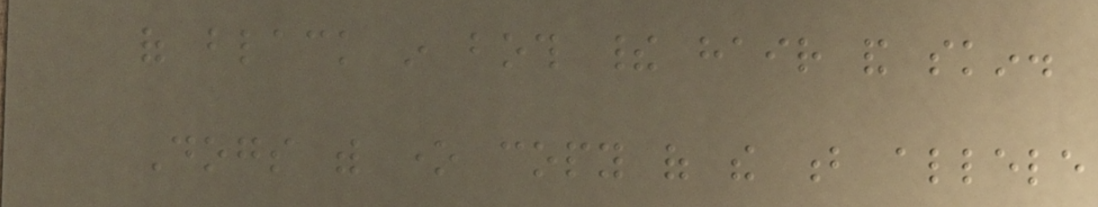of black in both their hair and skin.
Dogs with one copy of the b allele
